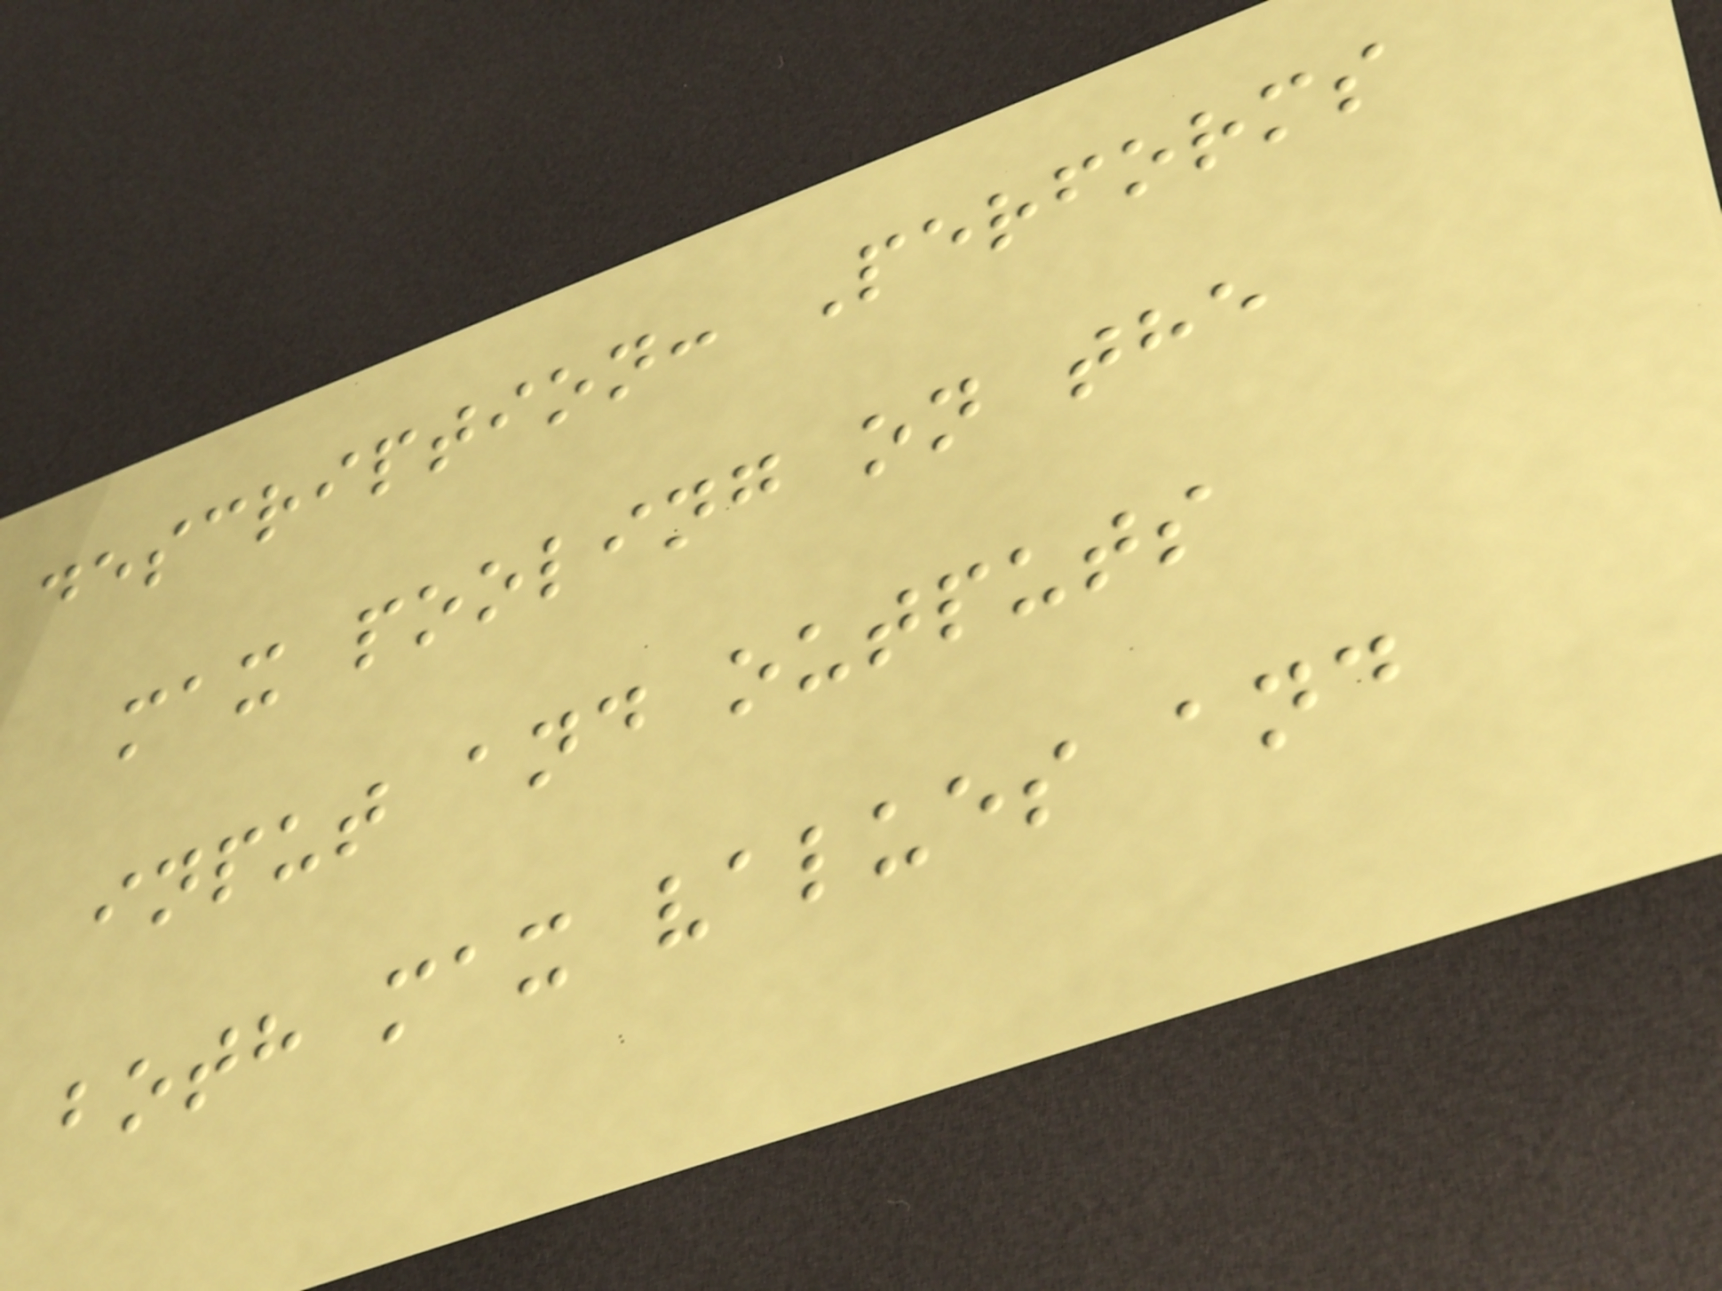description: Performs
max pooling on the
input and outputs
both max values and
